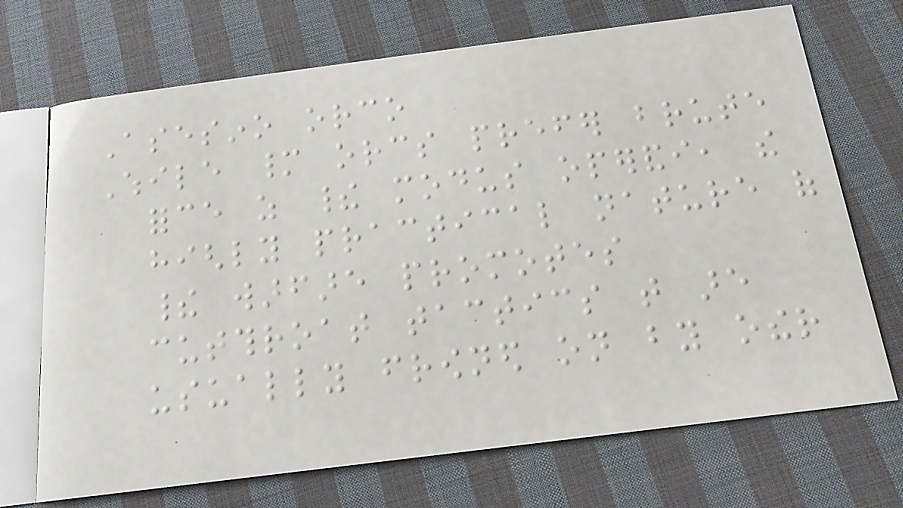Asesino orco
While many orcs prefer brute
force as their modus operandi, the
highly practical nature of
their warfare promotes
cutthroat tactics that are
usually frowned on by other
